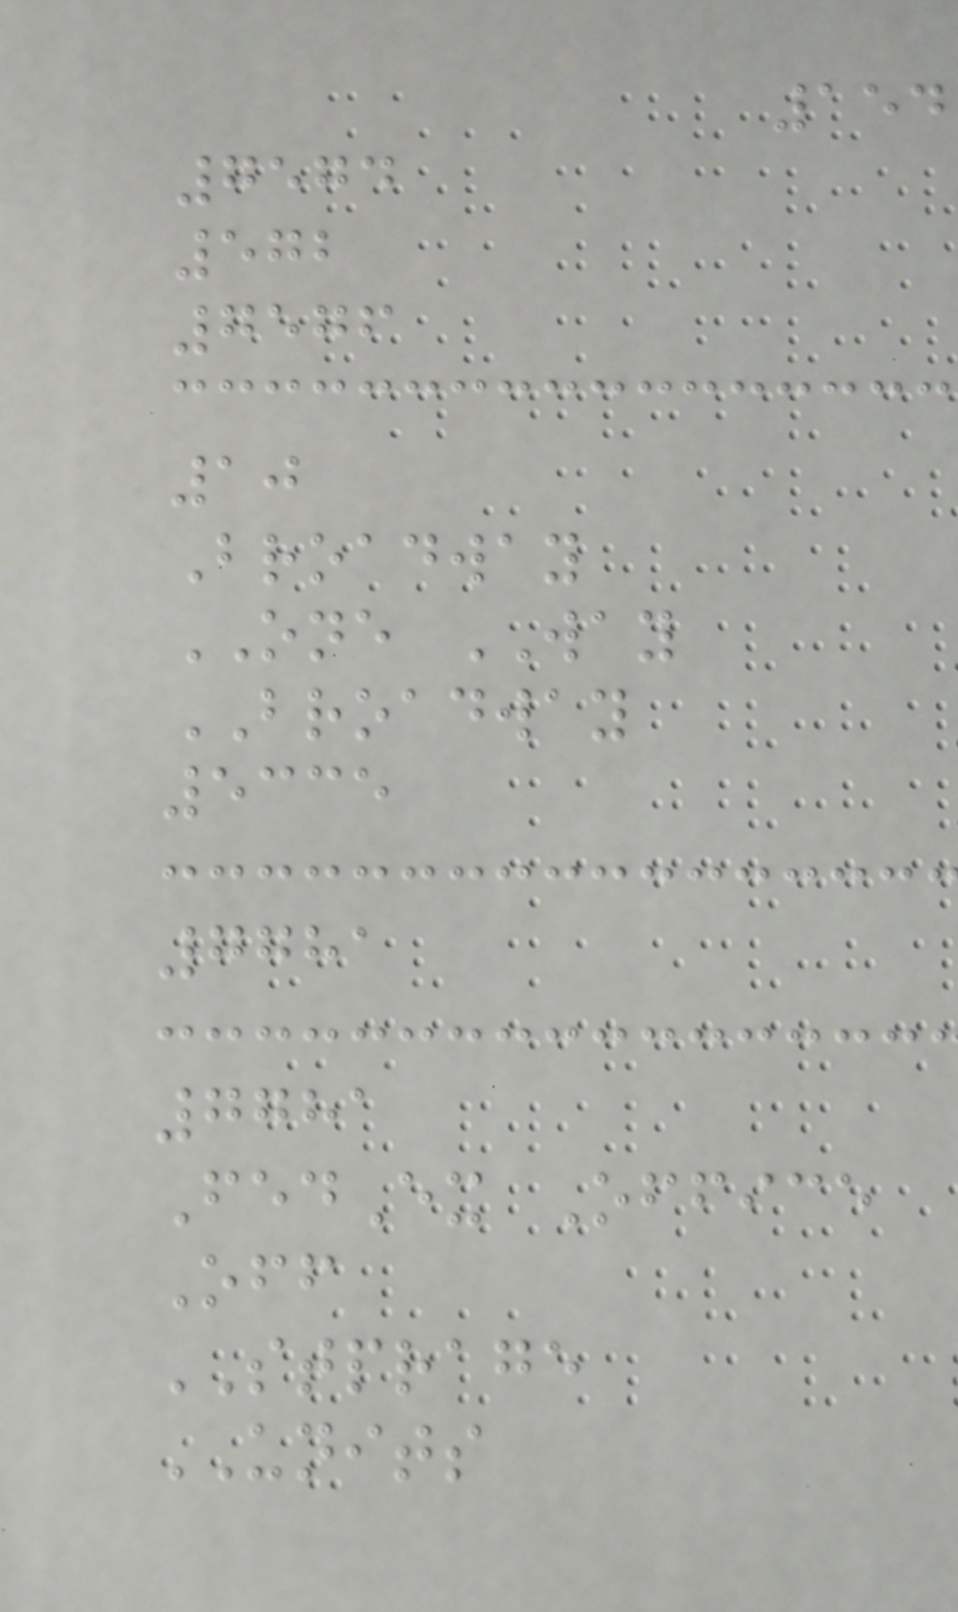154
7574
572
7576
10
Broadway
ONE WAY
BROADWAY
5335
7781
7781
FedEx Office
Off
STPRAGE
UNITS
